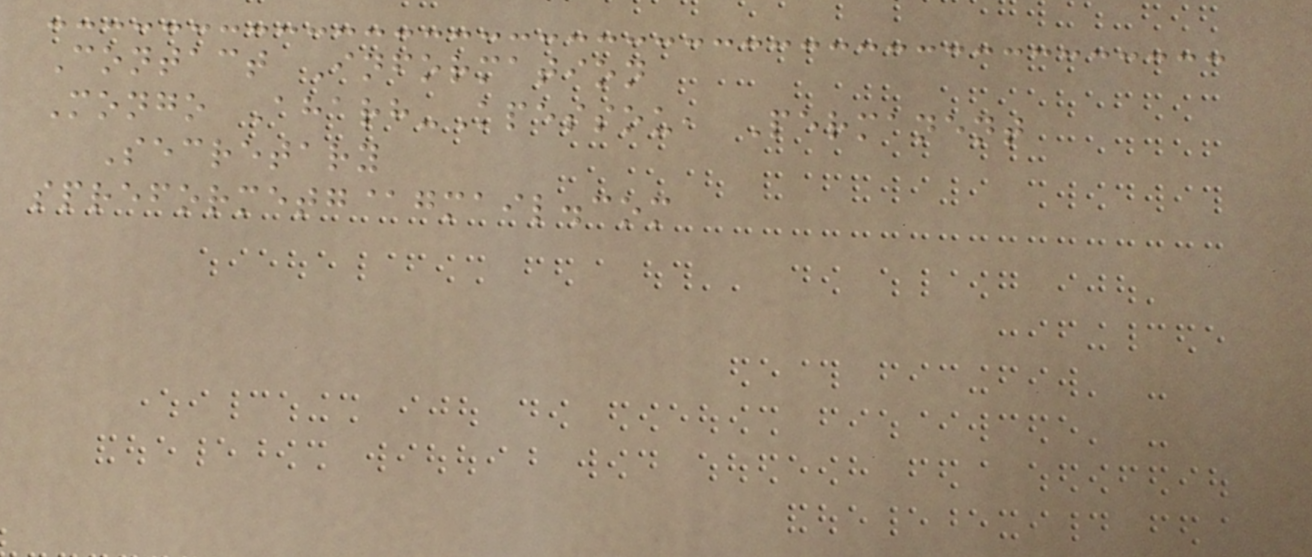Contact Information
Mongo Aharh-Kpessou, Permanent
Secretary
spreformetg@gmail.com
